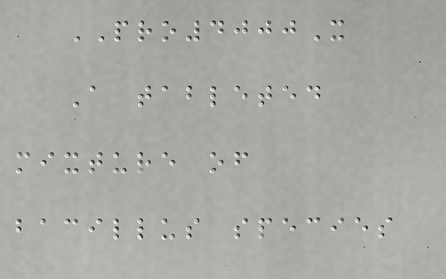PRO4000X
A tableted
mixture of
bacillus species
